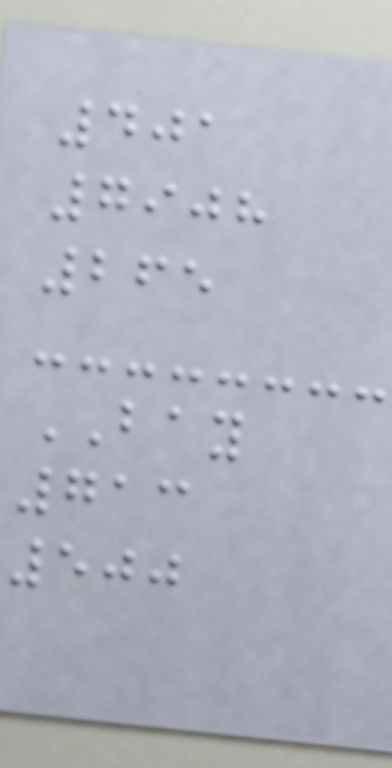401
7908
265
BAY
713
500
